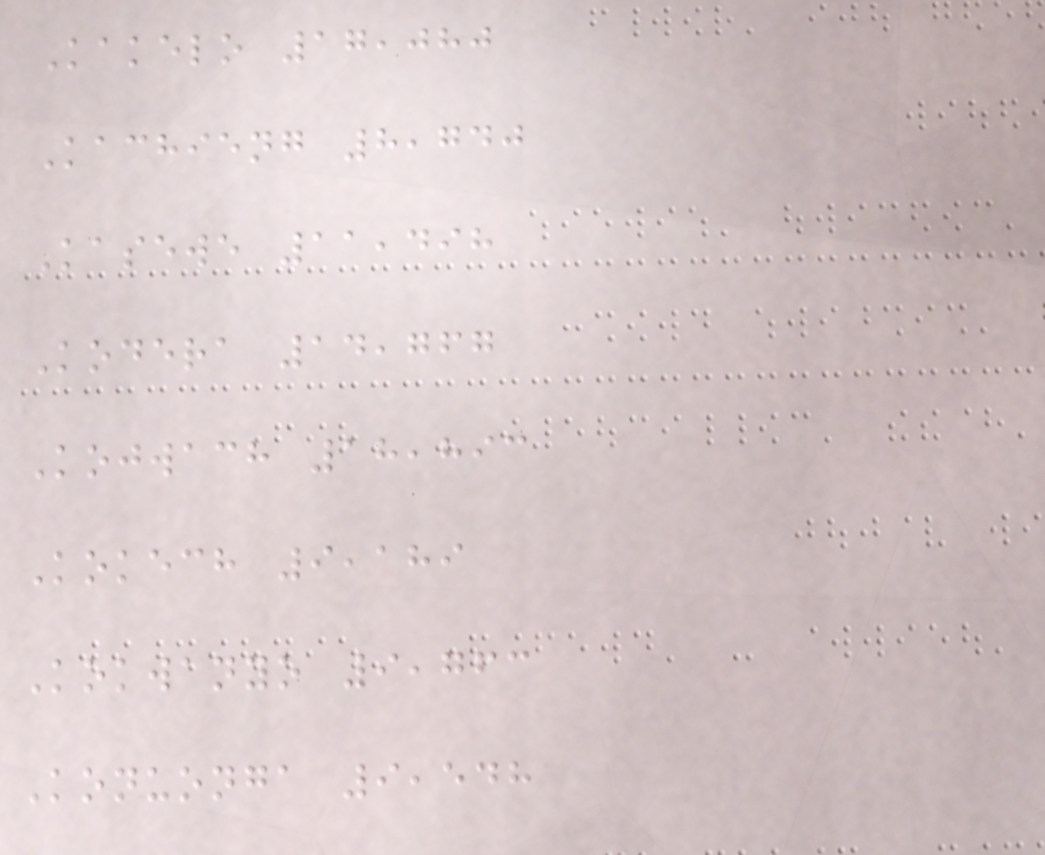Kakelo 17,080
Kachieng 8,740
Kasewe 11,498
Kodera 14,767
Kojwach 18,893
Kokech 9,189
Kokwanyo 9,763
Konuonga 9,548
